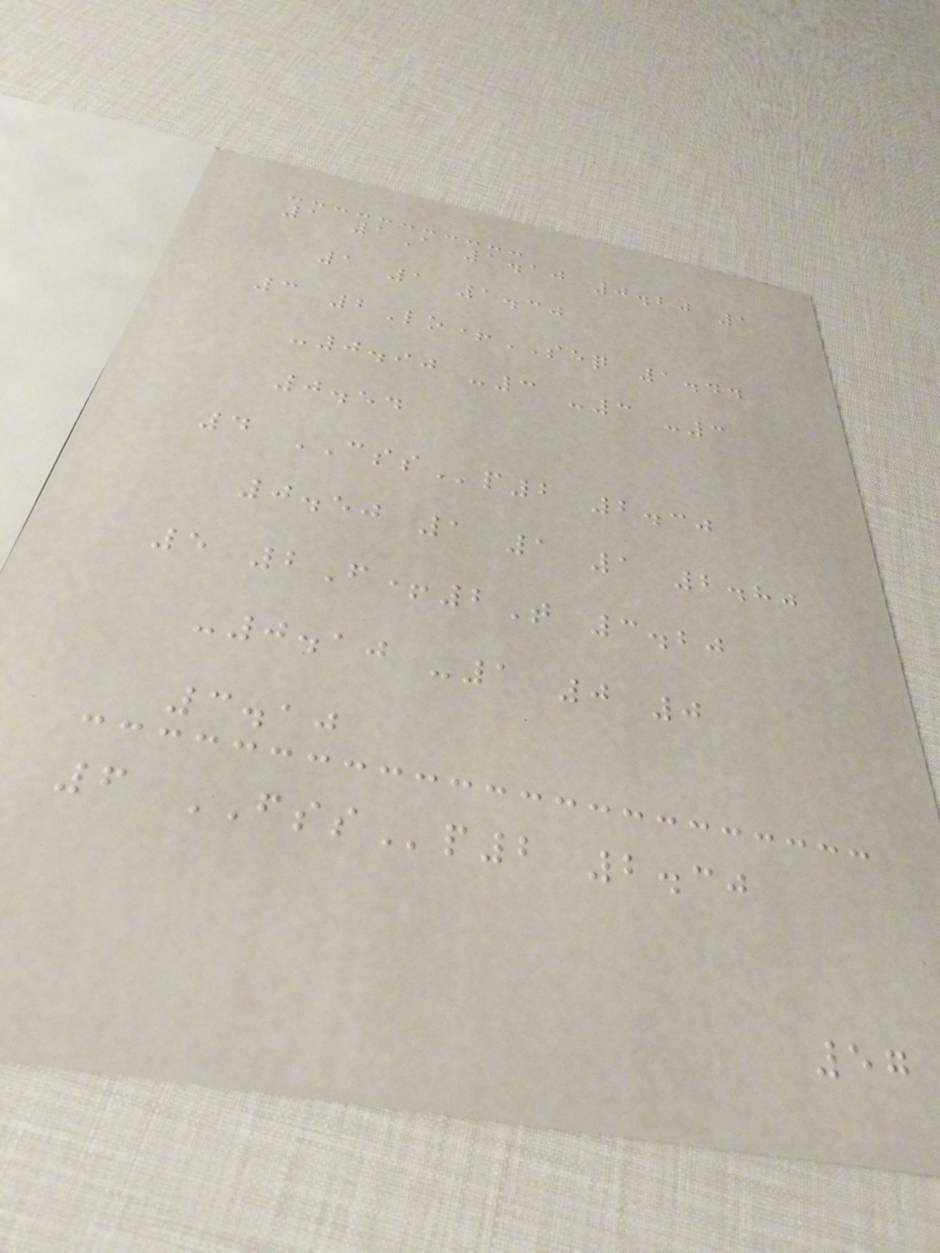1 1A 1.10 0.20 1
1 1 1.30
3 2Lo+SEQ 1.44
-0.90 -3 -3 -3
0.54
4 CSSp2 2.30
0.50 1 1 1 2.80
5 2F+2T 3.20
-0.10 -1 0 0
3.10
6 FSSp2 2.30
57
